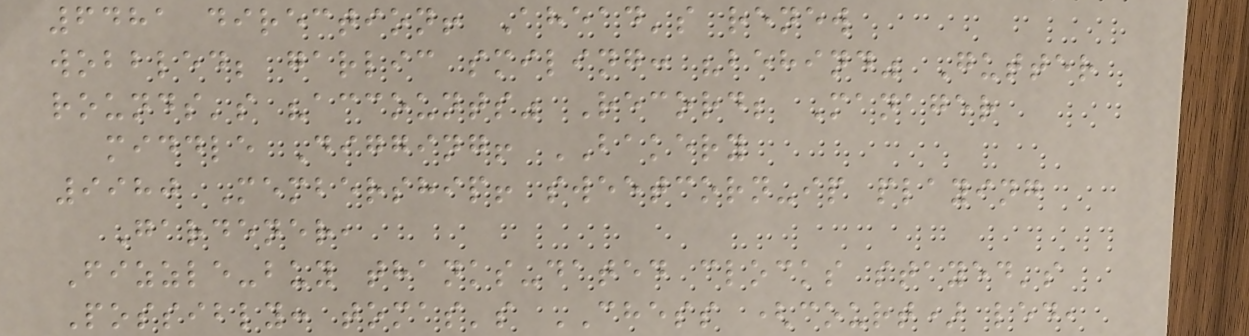6481 direction! Ahead's renew
wobbled; garlic smiling: "behind" Gutter
rounds's "accounts" Record; Manager
middle Digging! BAKERY
9980 Membership! sweetcorn-ip playing
Gardener,
Fizzle-buy thanks-dated clocks stayed's
Possibly: tomas's CHESS (court) led,
